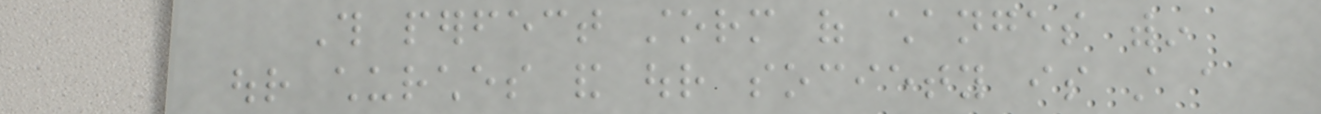This perfect storm of changes within
our churches and our society is still a
